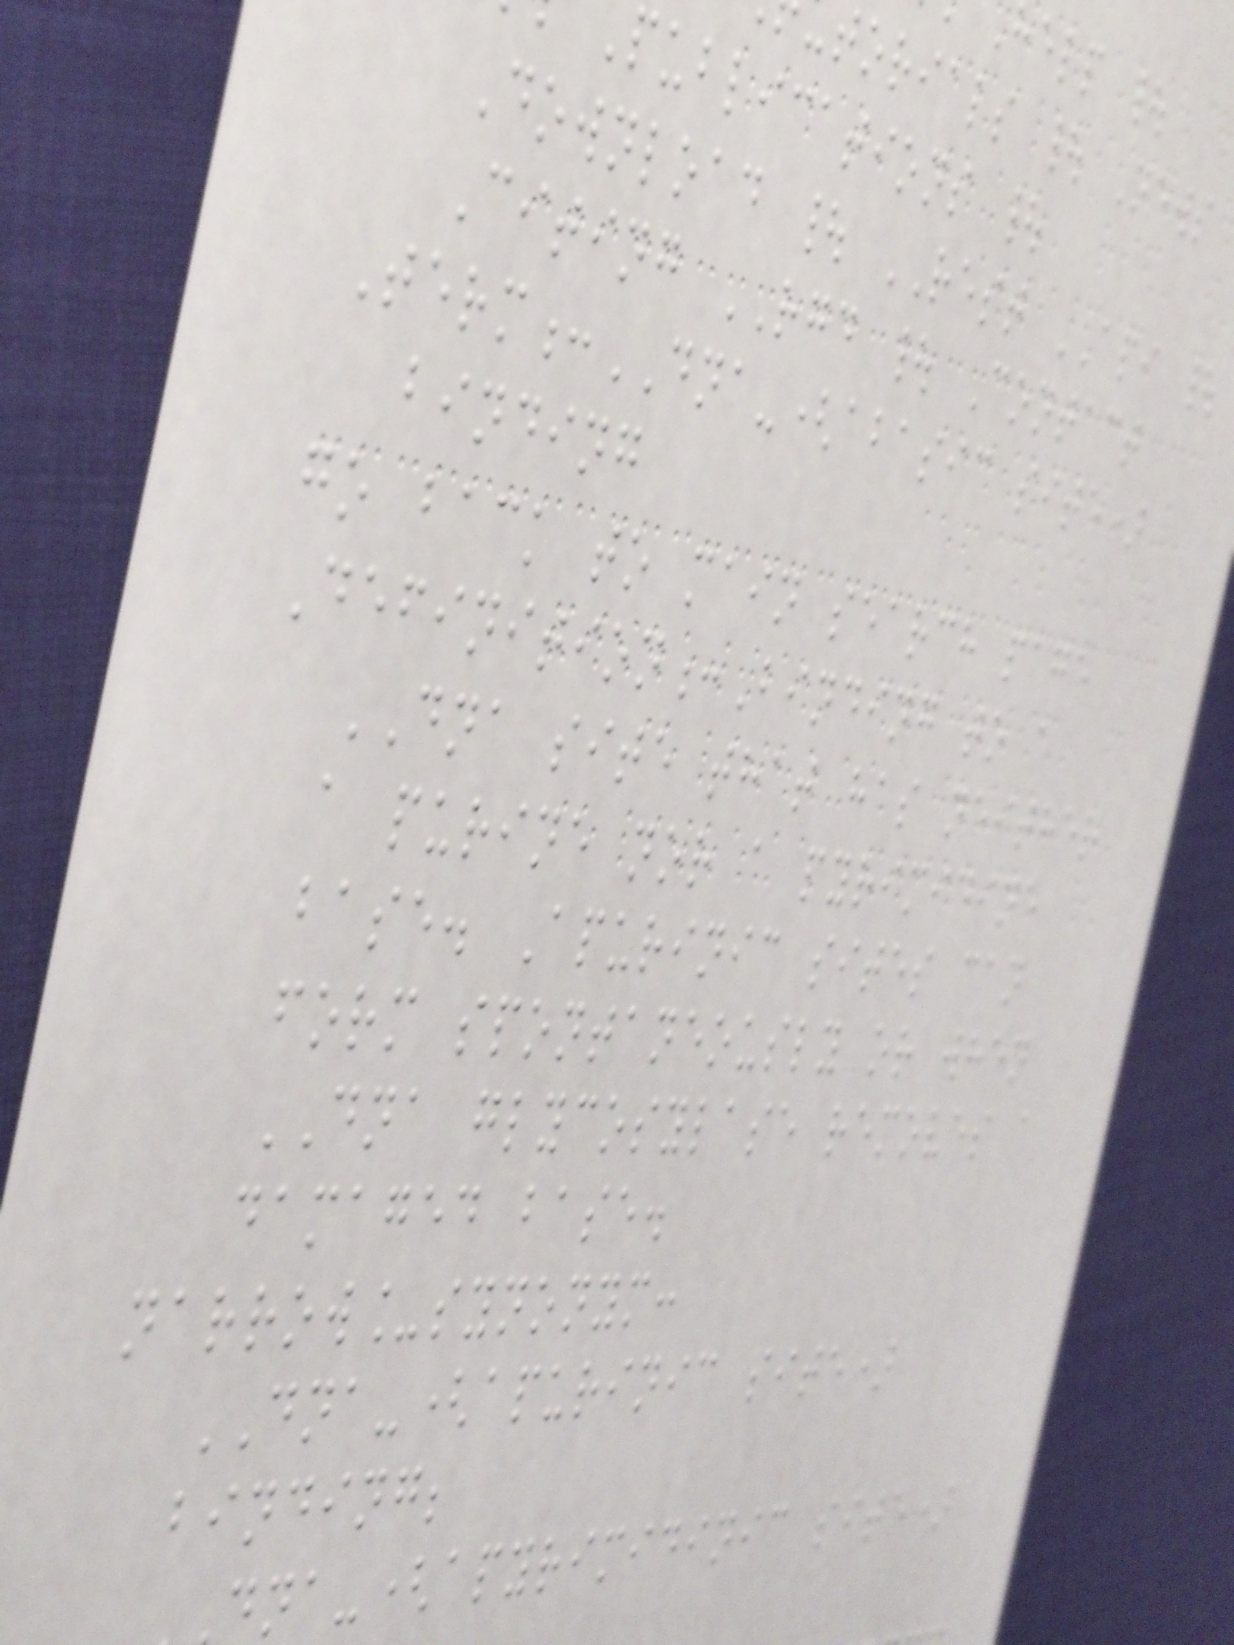help |
torials | News
publications |
Download | REST API |
Citing RGD | Contact
Term:DNA-(abasic site)
binding
go back to main search page
Definition:Binding to a
DNA site that has neither
a purine nor a pyrimidine
base. Apurinic sites can
form spontaneously or when
DNA glycosylase removes a
damaged base.
narrow_synonym:
DNA-(apurinic site)
binding;
dna-(apyrimidinic site)
